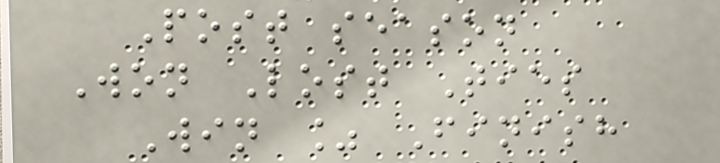Post season
Won Lost Ties
Win % Finish
